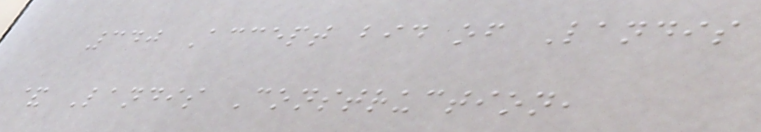340 Accept bid of Landis
& Landis Construction,
